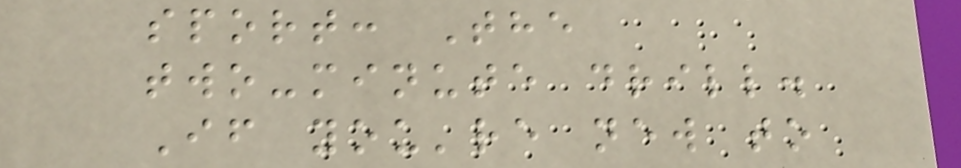sport: The
two-minute drill.
If you're new to
